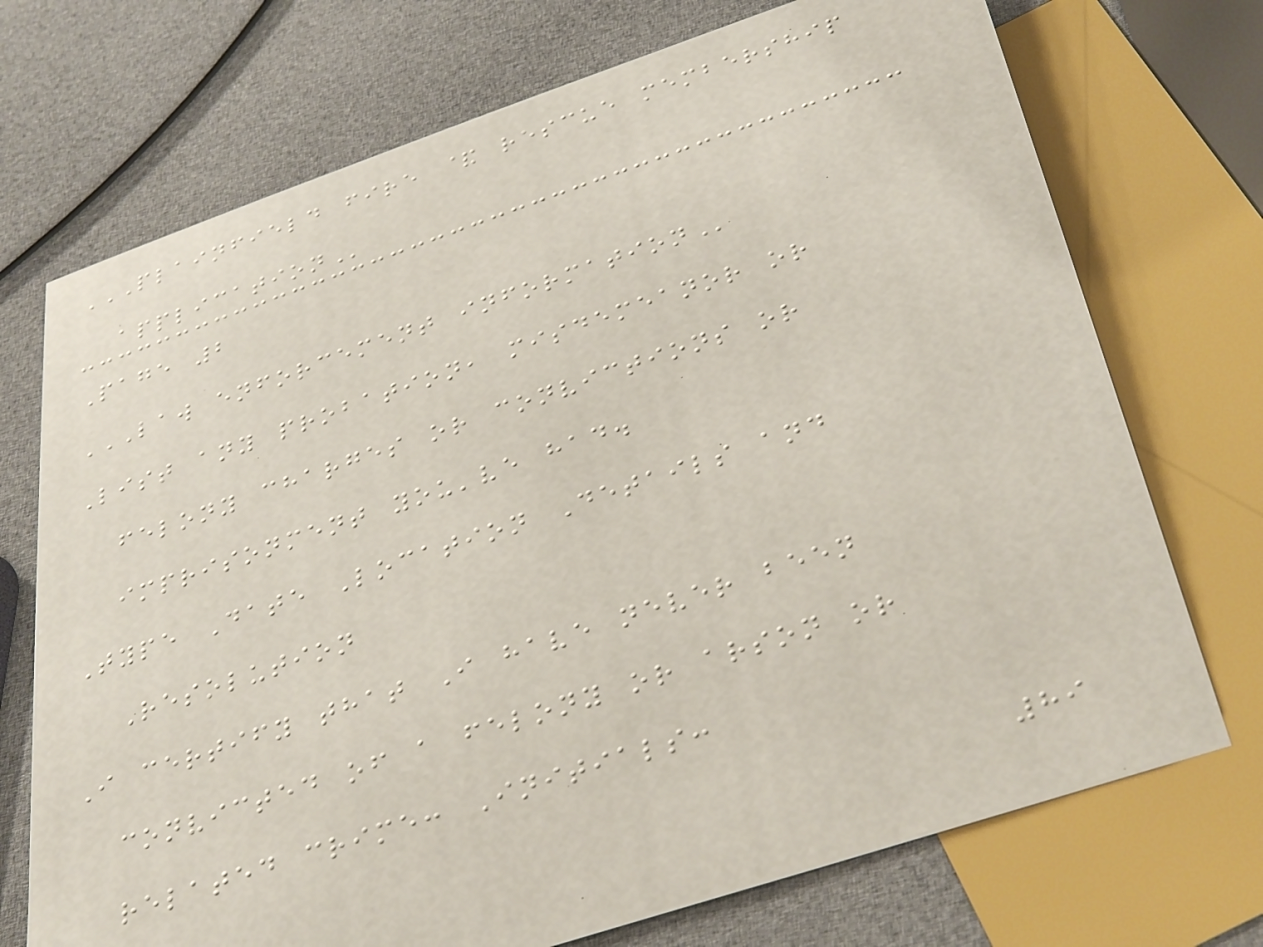PLAINFIELD FIRE & RESCUE MEMBERSHIP
APPLICATION
Page 2
LAW ENFORCEMENT INFORMATION
List any probation, misdemeanor or
felony charges or convictions or
imprisonment you've had.
Type Date Location Details and
Resolution
I certify that I have never been
convicted of a felony or arson or
related crime: Initials:
89
